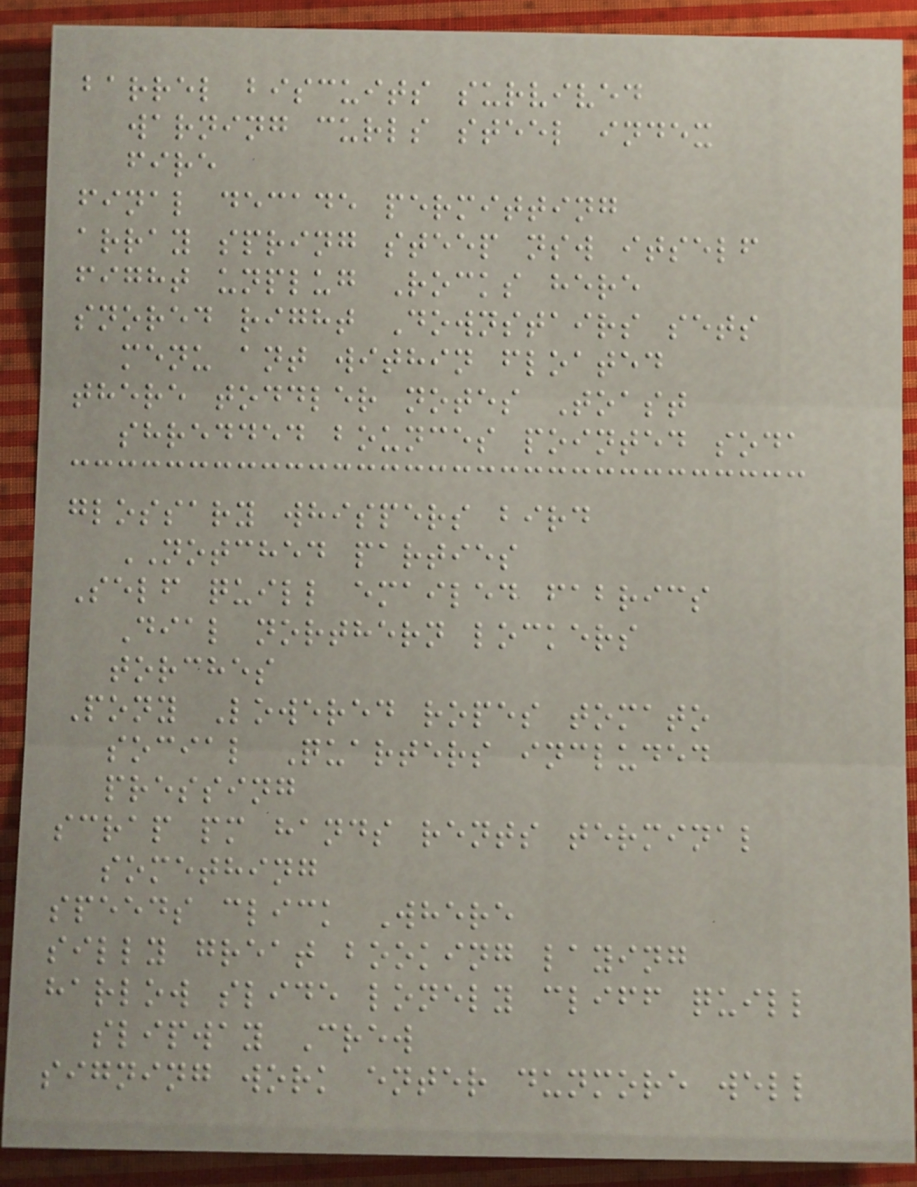barrel biscuits survived
warning curls steel index
fire
final decade permitting
array spring steep nsw itself
fight unplug Rocks here
snored right Downstairs sets
menu ant within floated
there toddler notes Toast
shredded bounces pointed soda
glossary whispers bird
NOTCHED parties
Self quill emailed fabrics
Dial northern lockers
torches
Pony Lowered ropes tomato
social Quarters included
pressing
scrap pm hands rents terminal
something
speeds click Where
silly great booking laying
harlow slide lonely cliff quill
slipway Crew
signing work enter dunmore well
